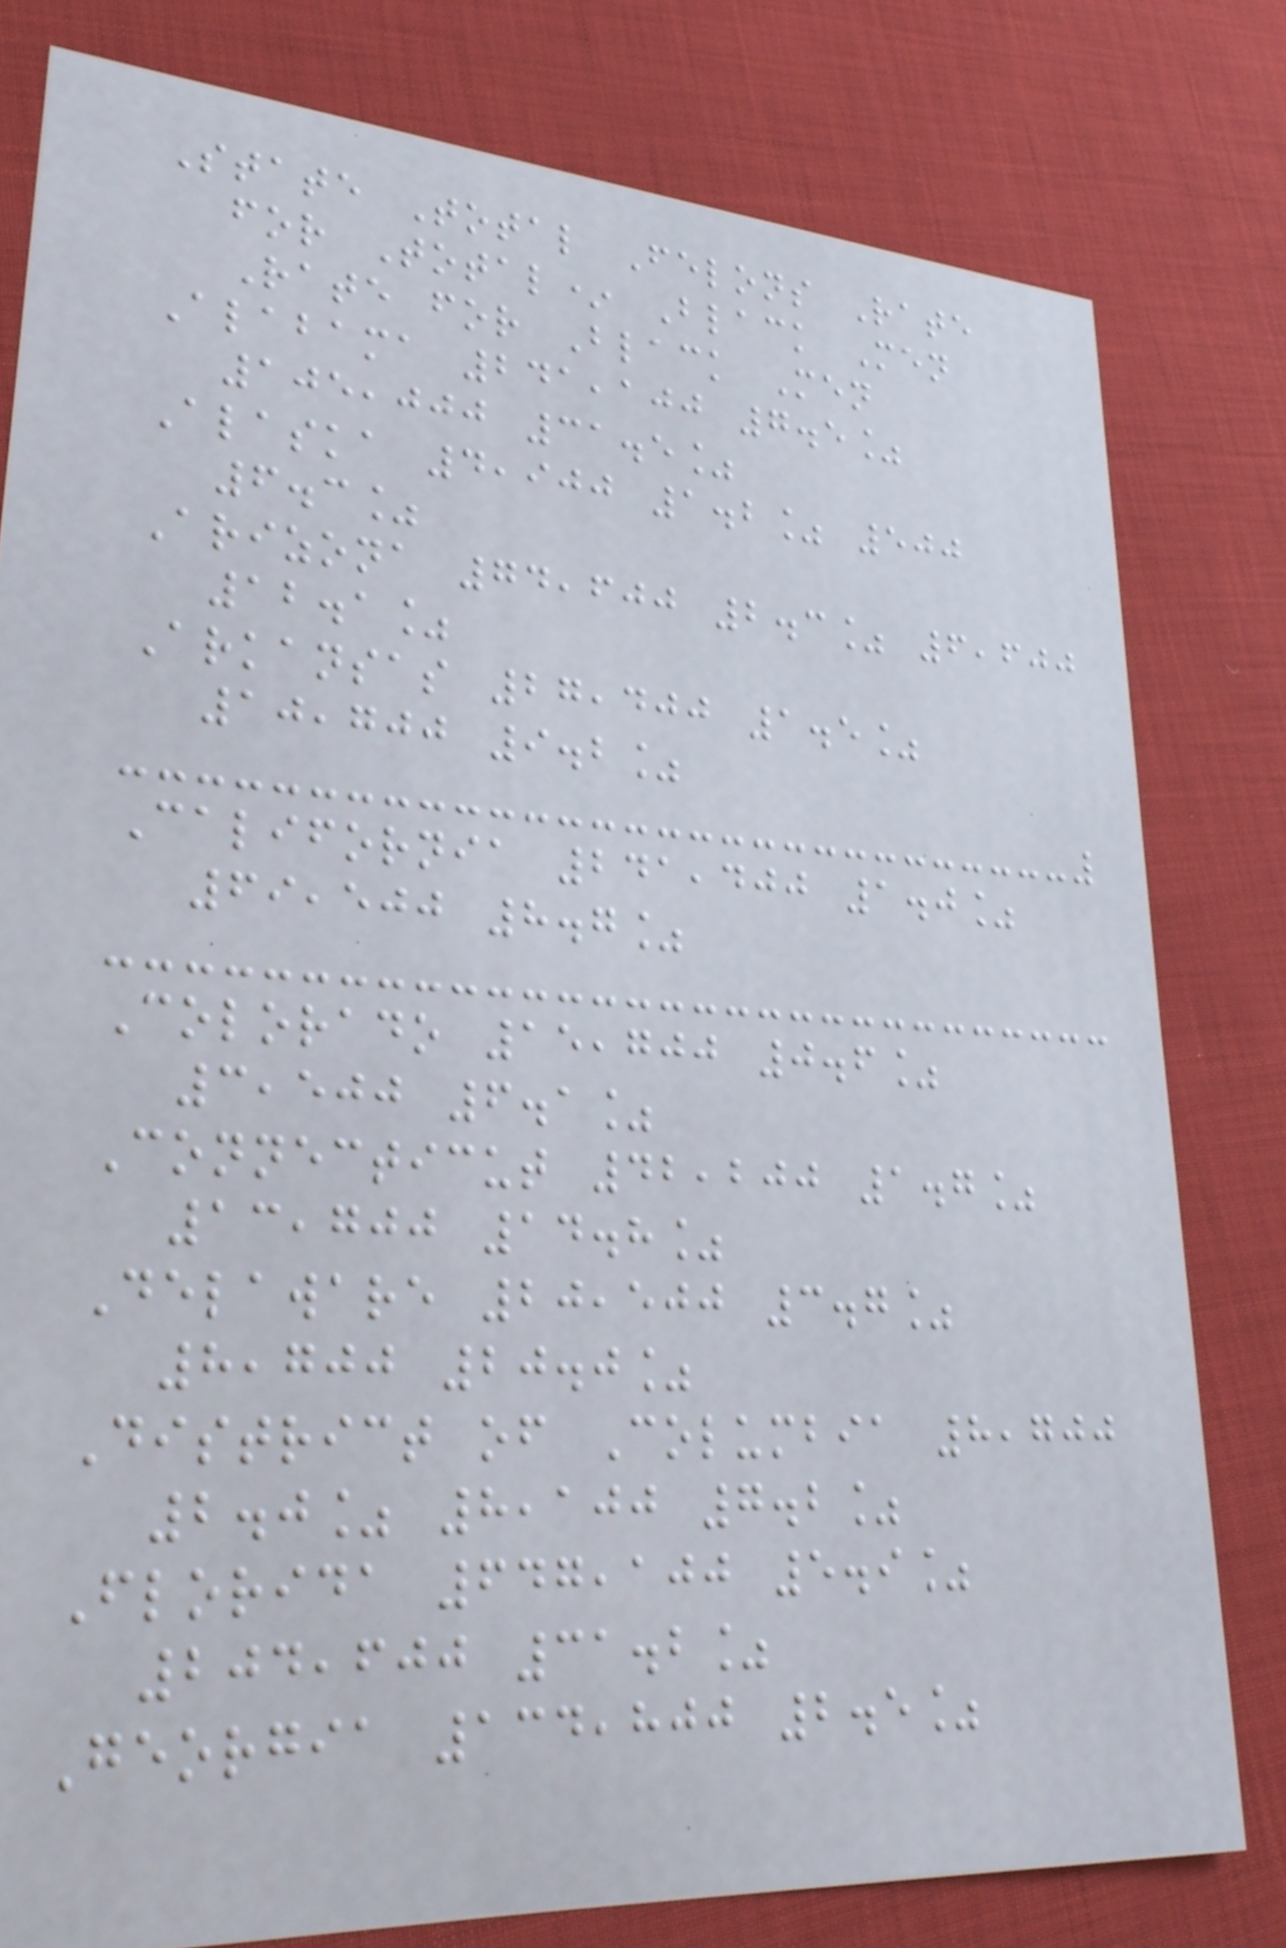State Total Felons Rate
for Total* Black Men
Rate for Black Men
Alabama 241,100 7.5%
105,000 31.5%
Alaska 4,900 1.2% 500
6.3%
Arizona 74,600 2.3% 6,600
12.1%
Arkansas 27,400 1.5%
10,700 9.2%
California 241,400 1.0%
69,500 8.7%
Colorado 15,700 0.6%
3,500 6.1%
Connecticut 42,200 1.7%
13,700 14.8%
Delaware 20,500 3.7%
8,700 20.0%
District of Columbia 8,700
2.0% 8,100 7.2%
Florida 647,100 5.9%
204,600 31.2%
Georgia 134,800 2.5%
